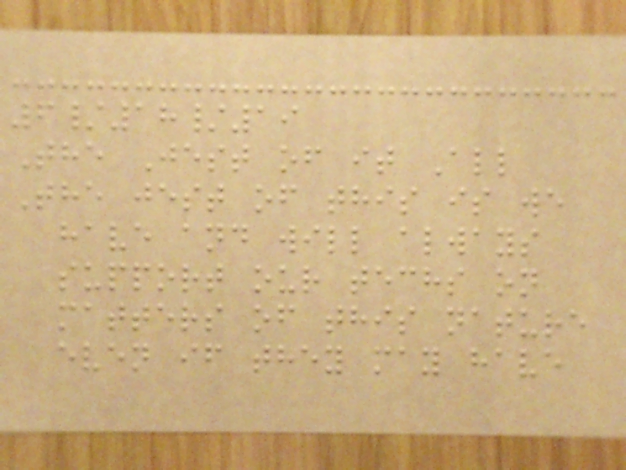6/18/19
The Jest of it All
The jest of this is we
have and will always
support our techs on
matters of this nature
even if they may have
